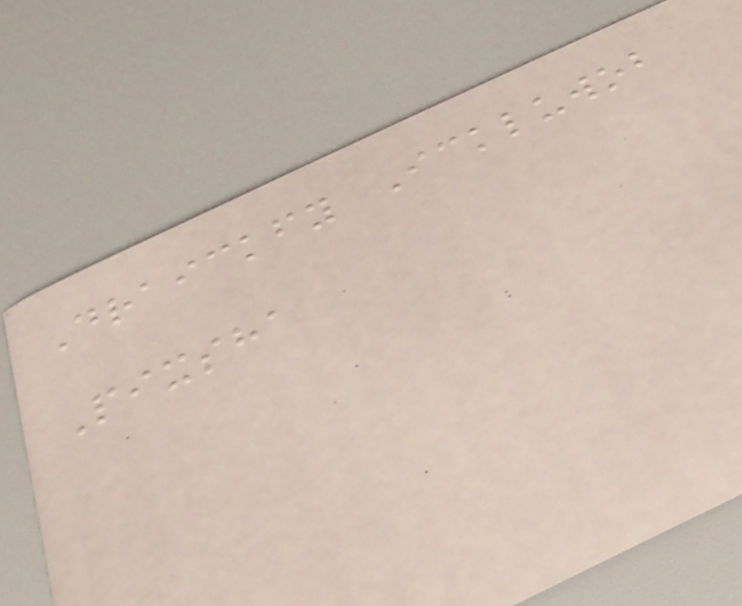Draickfy Ickluwob
Pixsha
